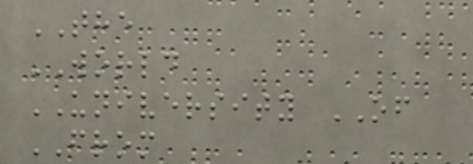THE
WORLD
UNIVERSITY OF
FROM
